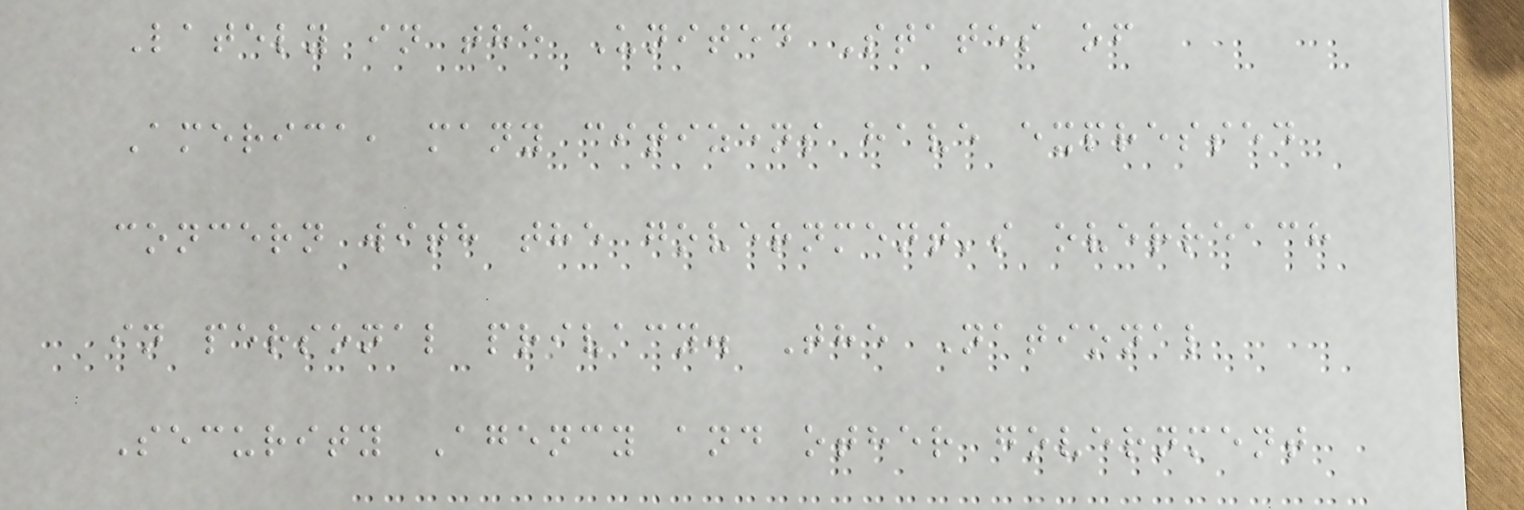Lately in the United States of
America, many citizens have expressed
concern with the government's overreach
in personal privacy. The National
Security Agency and other government
